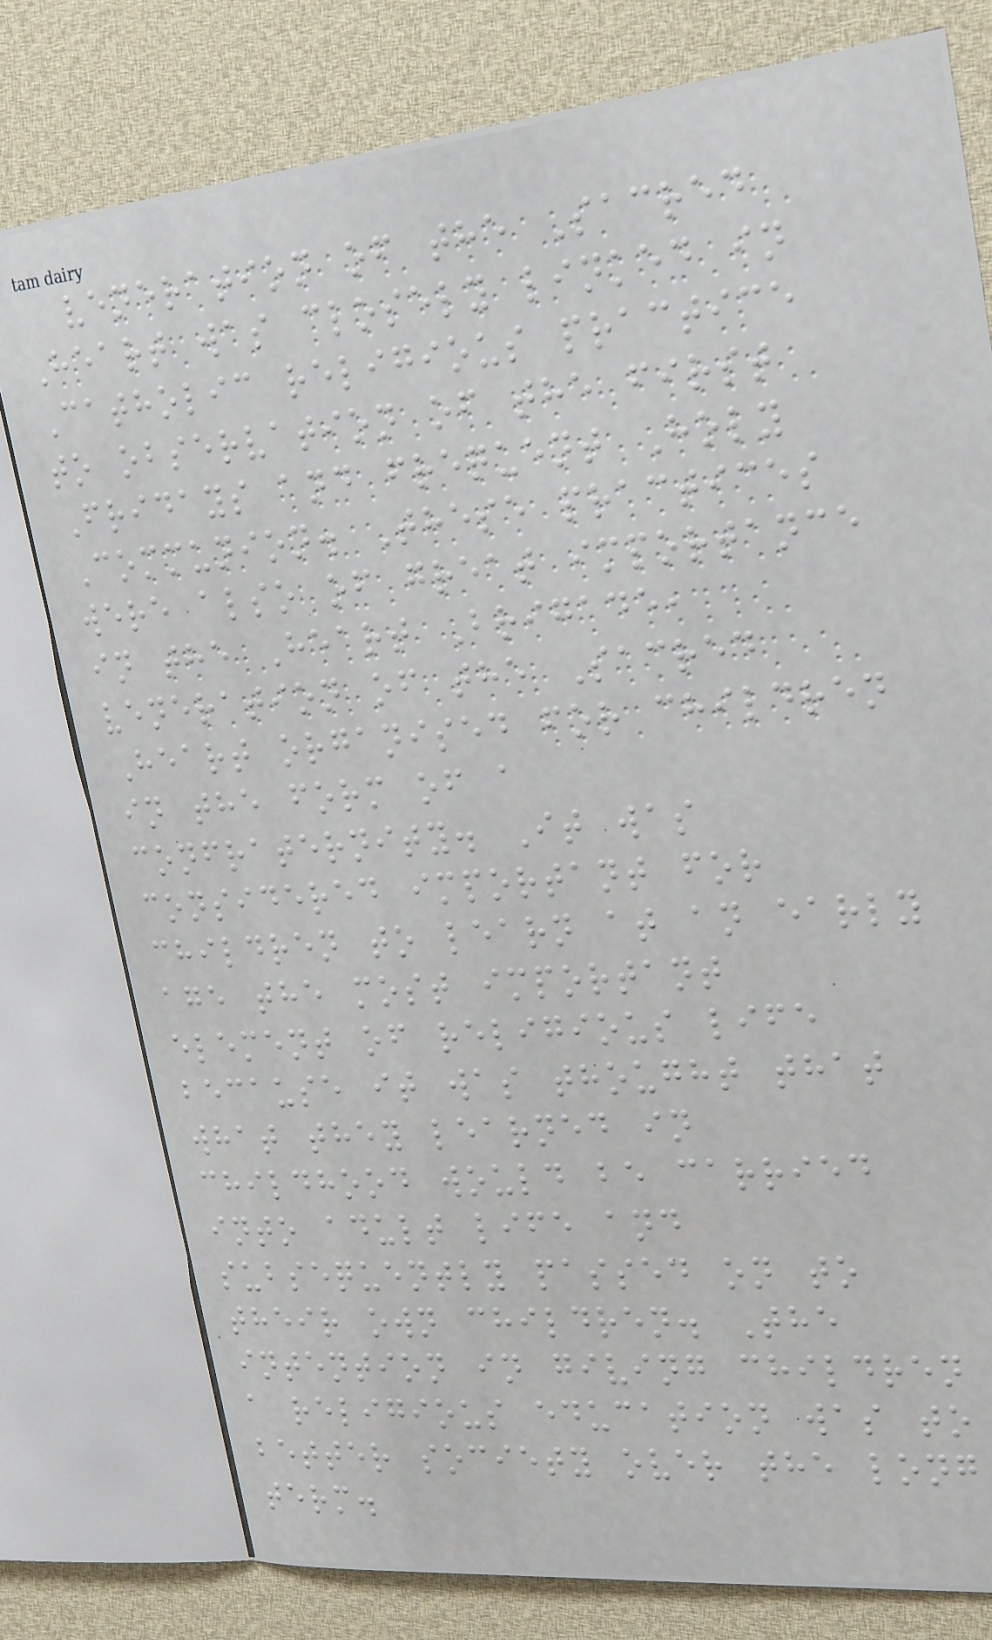veneration of the Sacred
Heart was closely linked in
Catholic religious practice
to observation of the first
Fridays and frequent Holy
Communion. These practices
were also of great importance
in the Heart Brigade,
veneration of the Sacred
Heart organised for children
in the form of a
confraternity. It was
considered important for
children to learn at an early
age the most important
element of religious life
because it was thought that
what they learned in
childhood would be carried
into adult life and
subsequently passed on to
their own children. The
intention in giving children
a religious education was to
better society over the long
term.
